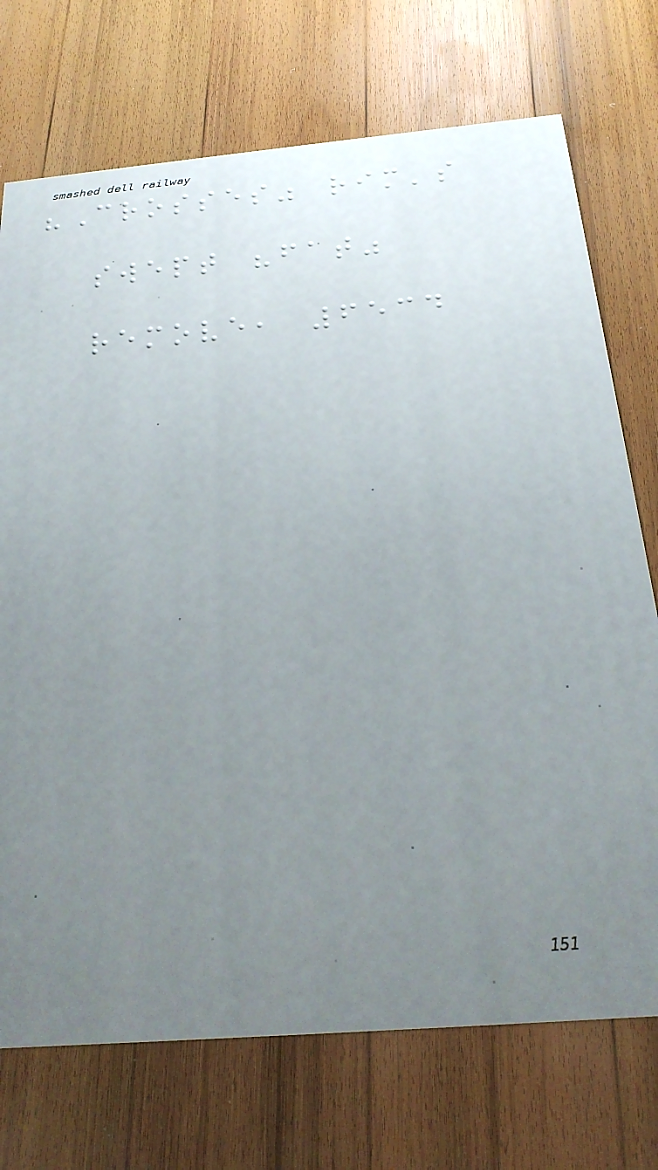"Crosses" rim's
swept "fat"
remove, 6534
